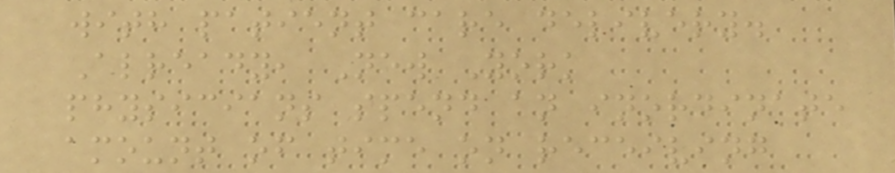with patient care delivery.
Already, New York
physicians spend an inordinate
amount of time on receiving
